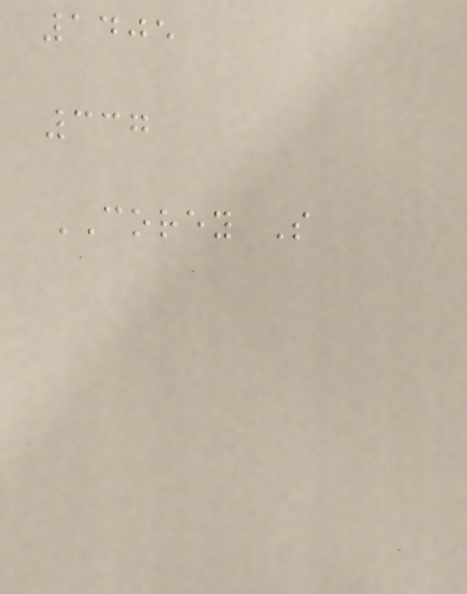1405
337
COREY S
